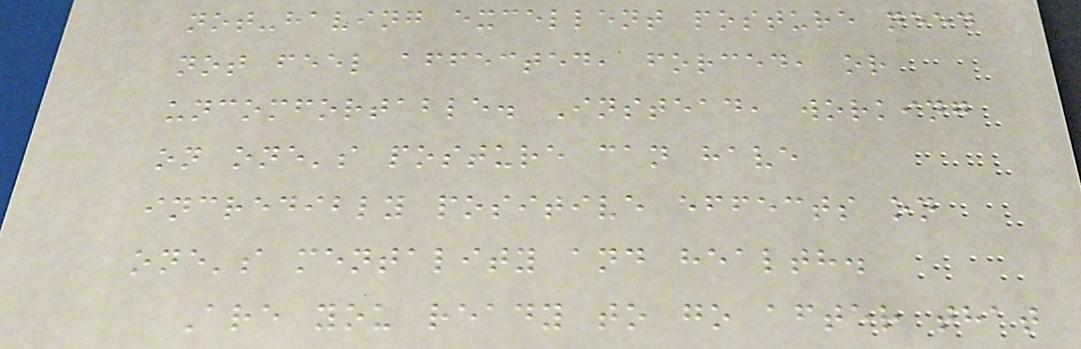not-having excellent posture need
not feel affected, forced, or
uncomfortable. Instead, working
on one's posture can have
incredibly positive effects on
one's mentality and health.
Are you ready to go after that
